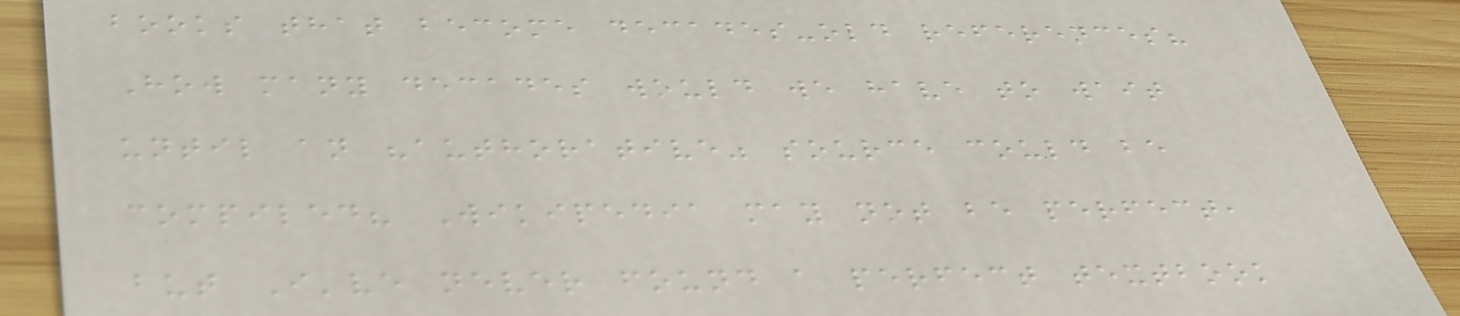books that become decades-old references?
How many decades would we have to wait
until an "authorative" source could be
compiled? Wikipedia may not be perfect,
but I've never found a perfect textbook
